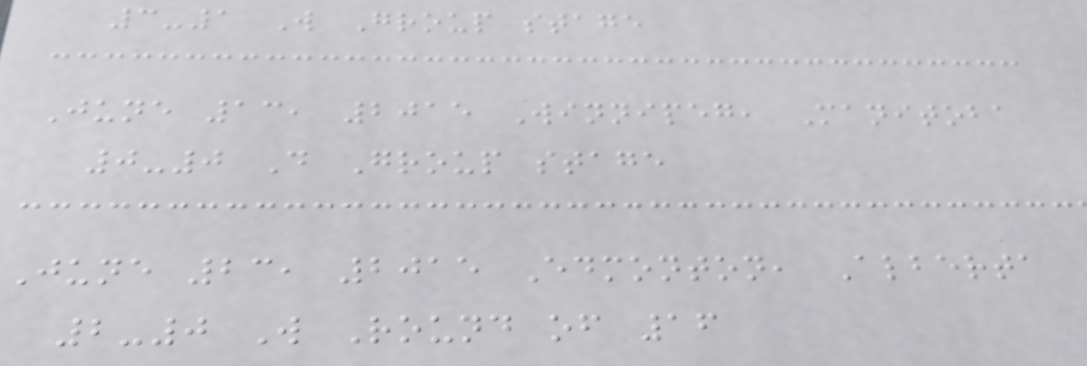3-1 W Group stage
June 13, 2015 Winnipeg, Manitoba
0-0 D Group stage
June 23, 2015 Edmonton, Alberta
2-0 W Round of 16
